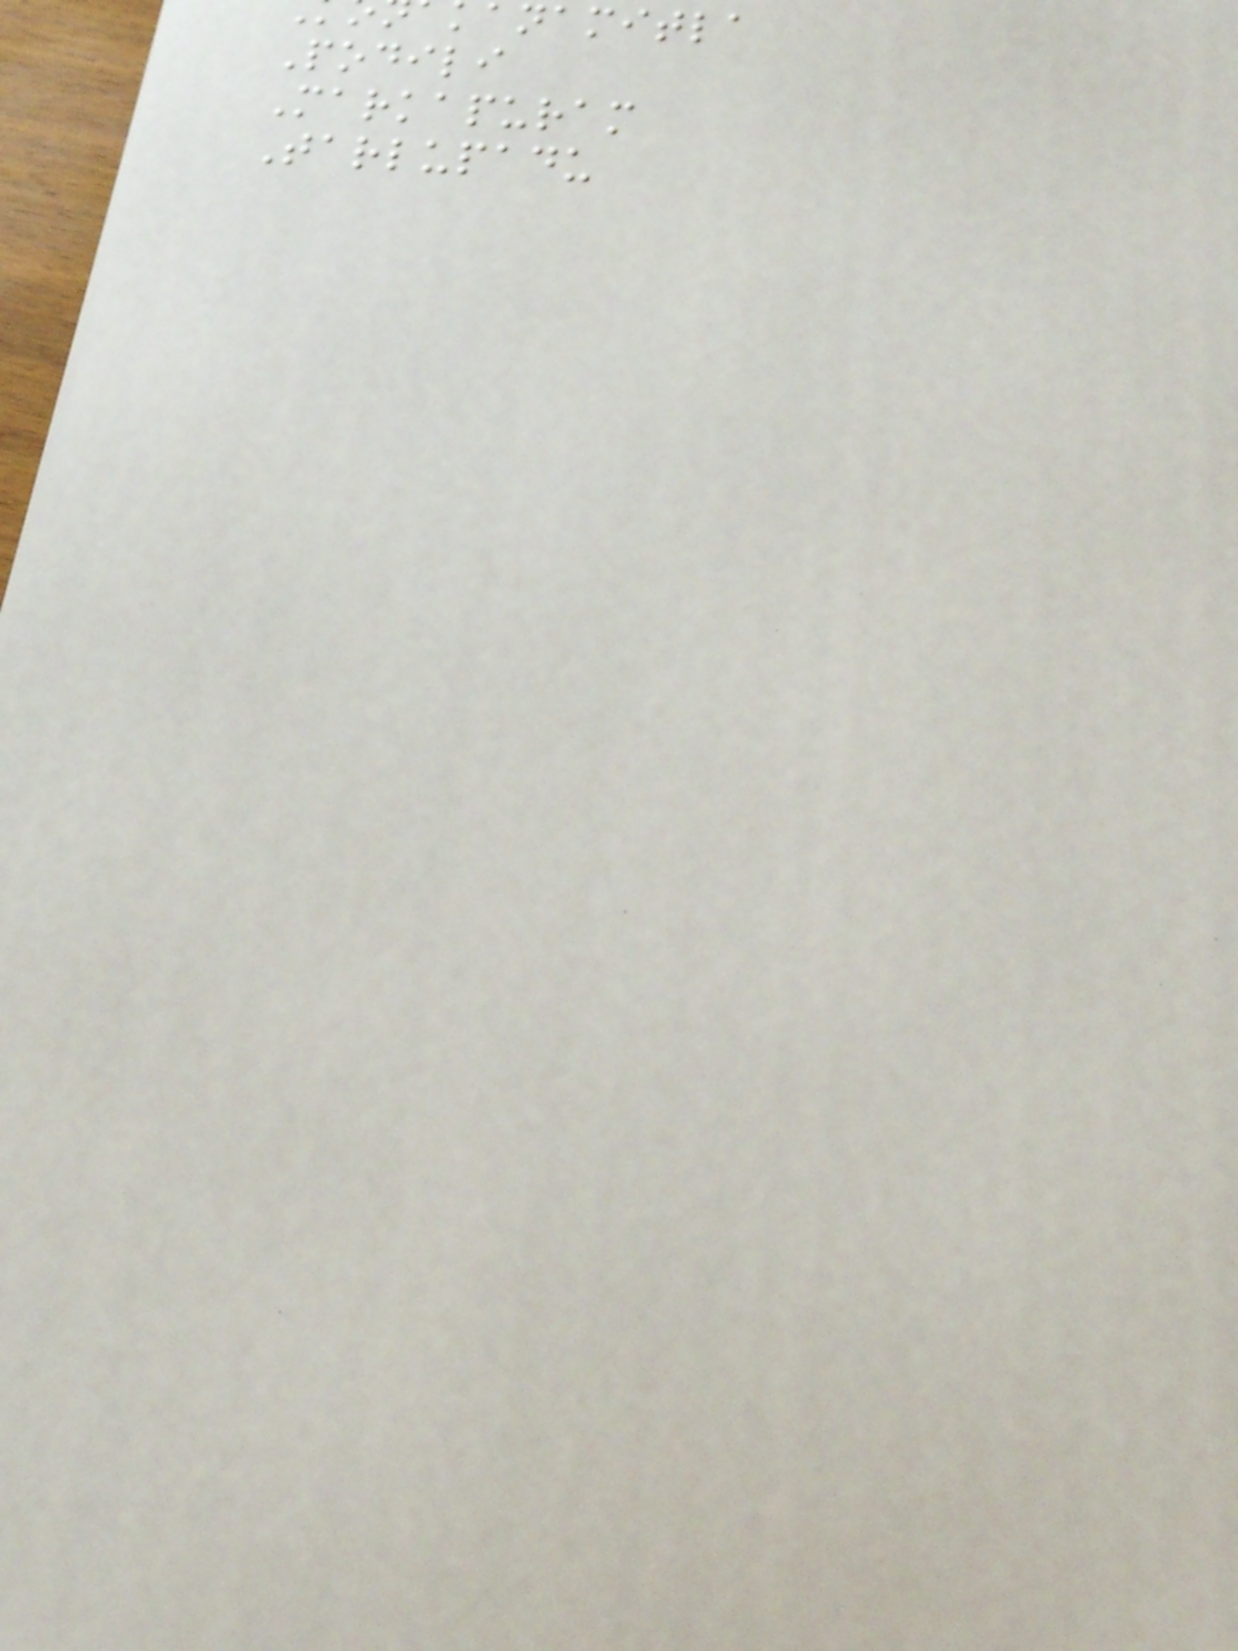namitla
Podili
Markapuram
Tarlupadu
